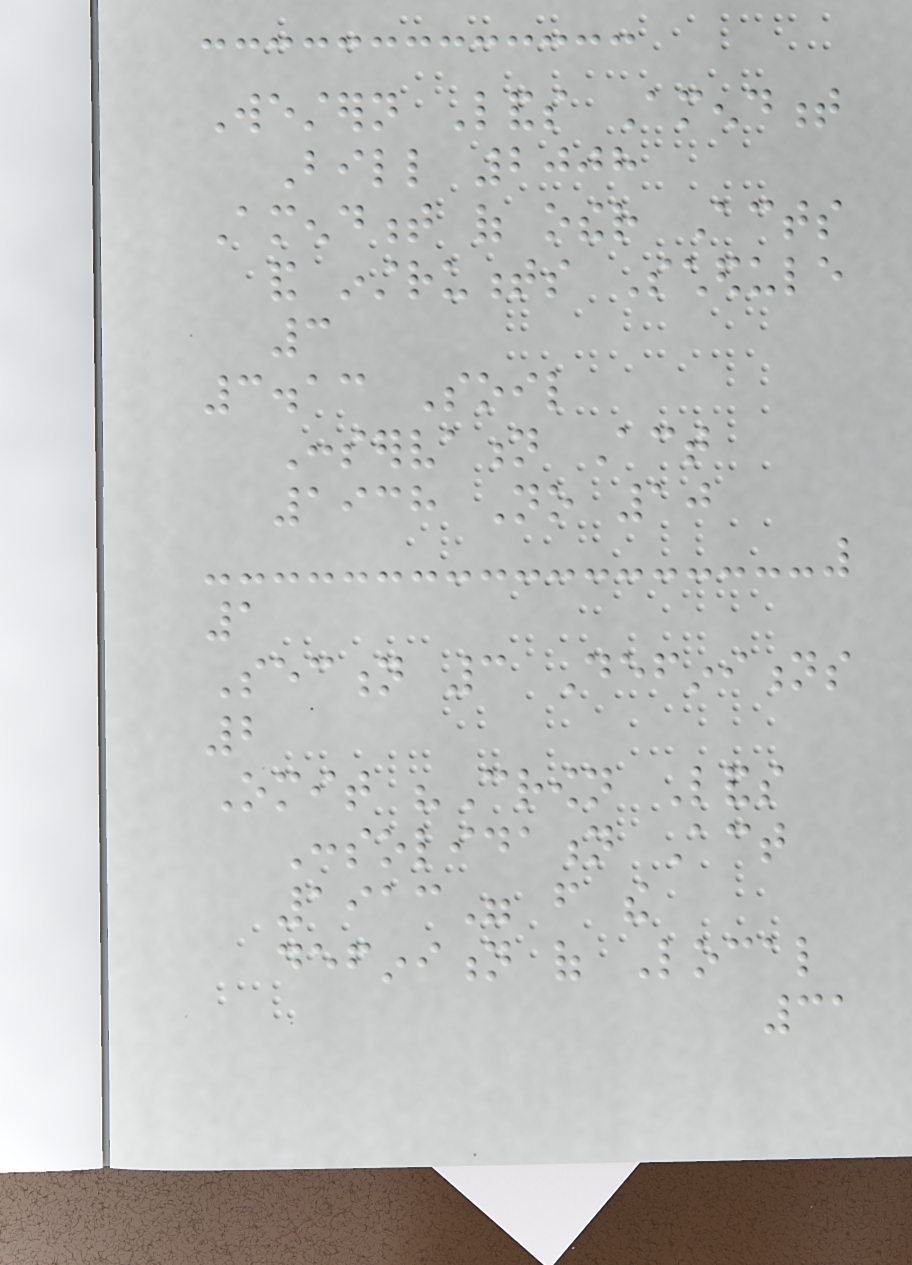Western Lands Amendment
Bill 2008
Amendment of other Acts
and instruments Schedule
3
3.13 Soil
Conservation Act
1938 No 10
1
Section 3 Definitions
2
Omit "Crown Lands
Consolidation Act
1913" from the
definition of Local
31
